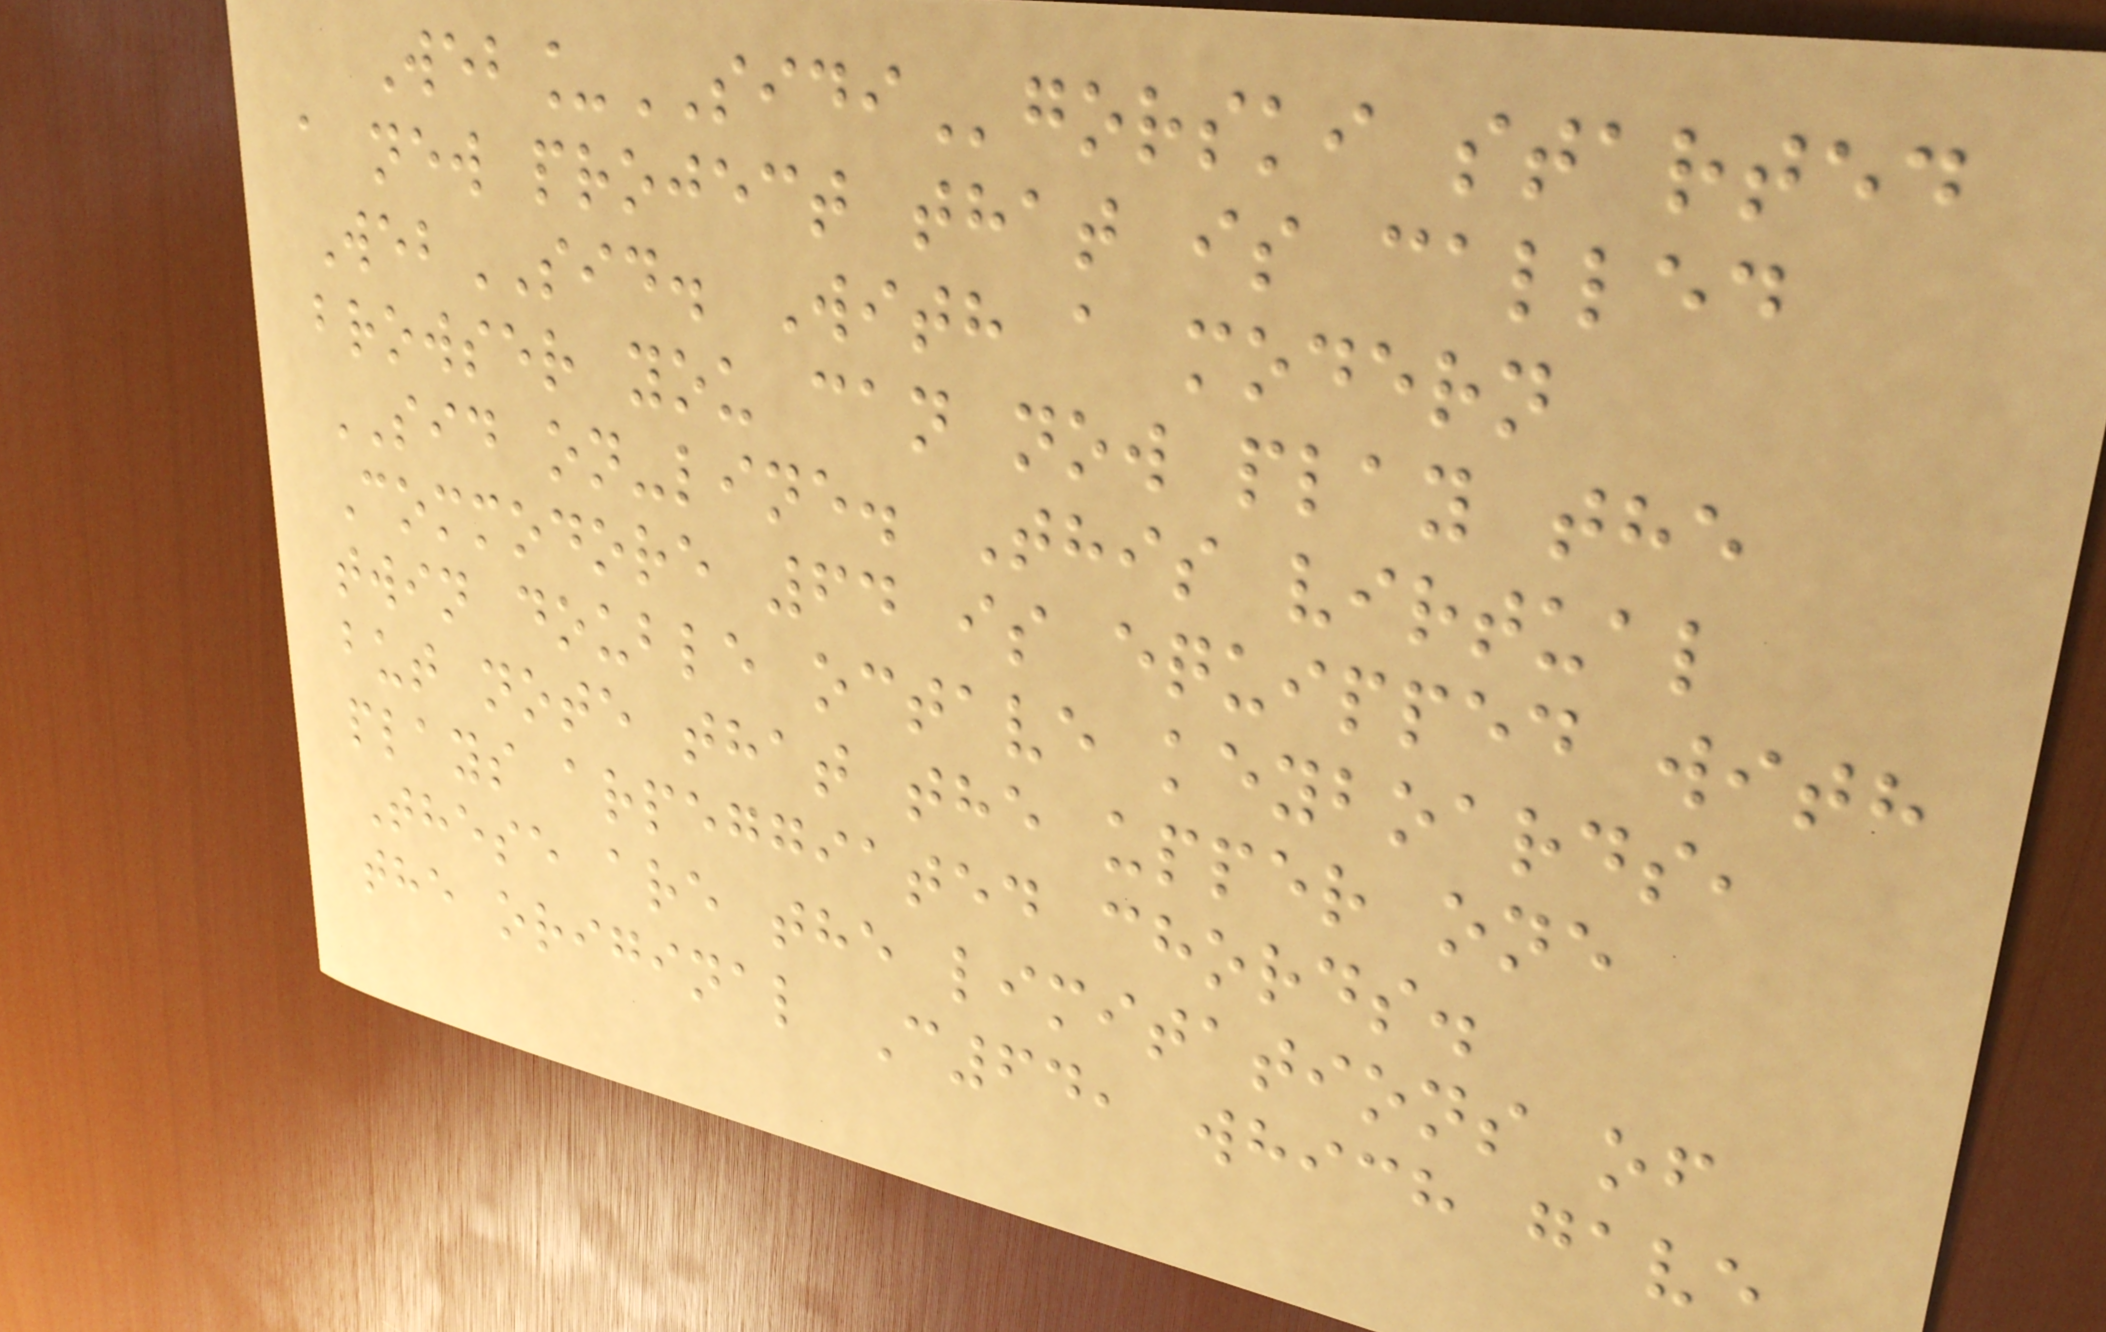Web_SIDIgorski started
a new project that is called
WebSID. With a modern
browser you can now play the
SID on-line. This virtual
Commodore 64 is equipped with
twin double octave keyboards,
but note that the upper one
plays arpeggiated chords.
These are the limitations of
the original C64, which gave
